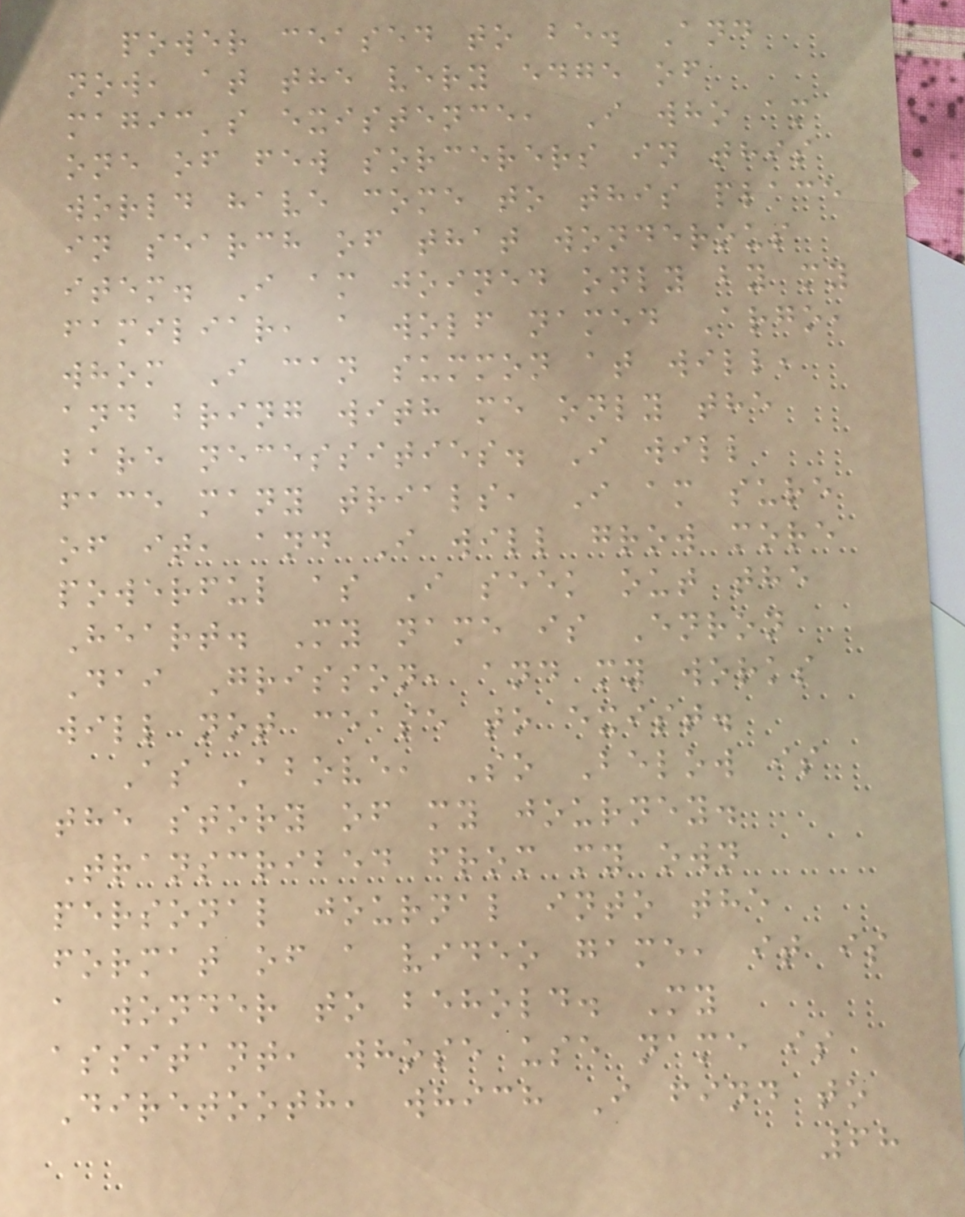power ceased to be. And
now, at the very edge of
magic's existence, I who am
one of few sorcerers in this
world have come to this place
in search of that wonderous
item. I am joined only by my
familiar, a wolf named Argo,
whom I can summon at will,
and bring with me only the
bare necessities. I will
face many trials, I am sure
of it, and I will grow more
powerful as I seek out the
Heart. My name is Enron
Dai Grisson, and my works
will not cease to exist.
As Above, So Below is
the story of my journey.
Transcribed from my own
personal journal into the
format of a video game, it is
a wonder to behold. My
assitant, whose use name is
Diretooth, which I find to
68
